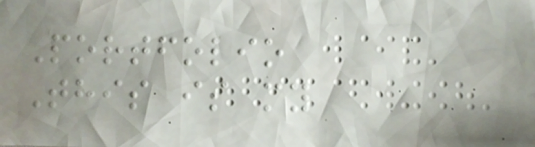Portfolio
This is my
